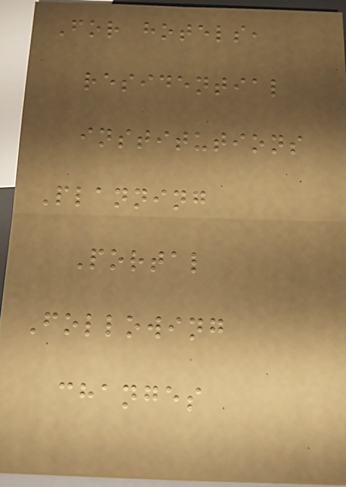For hotels,
residential
institutions
Planning
Portal
Following
changes
